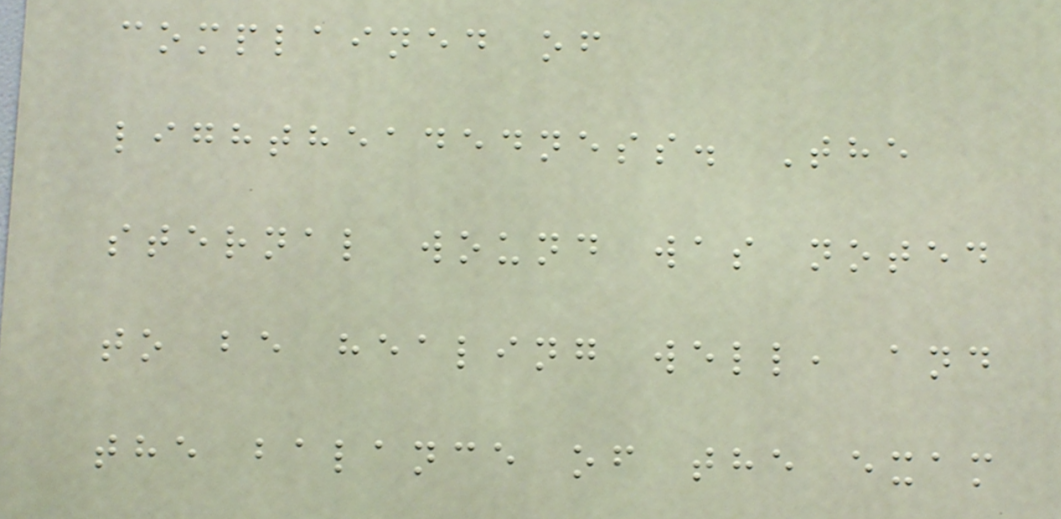complained of
lightheadedness. The
sternal wound was noted
to be healing well, and
the balance of the exam
